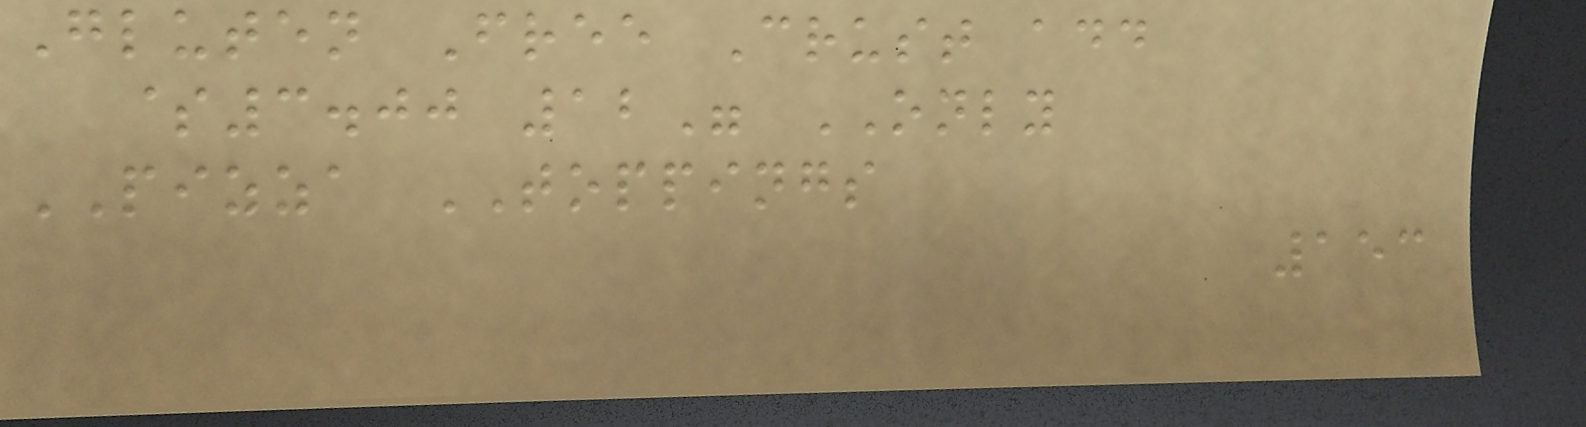Gluten Free Crust add
$3.00 12" ONLY
PIZZA TOPPINGS
153
